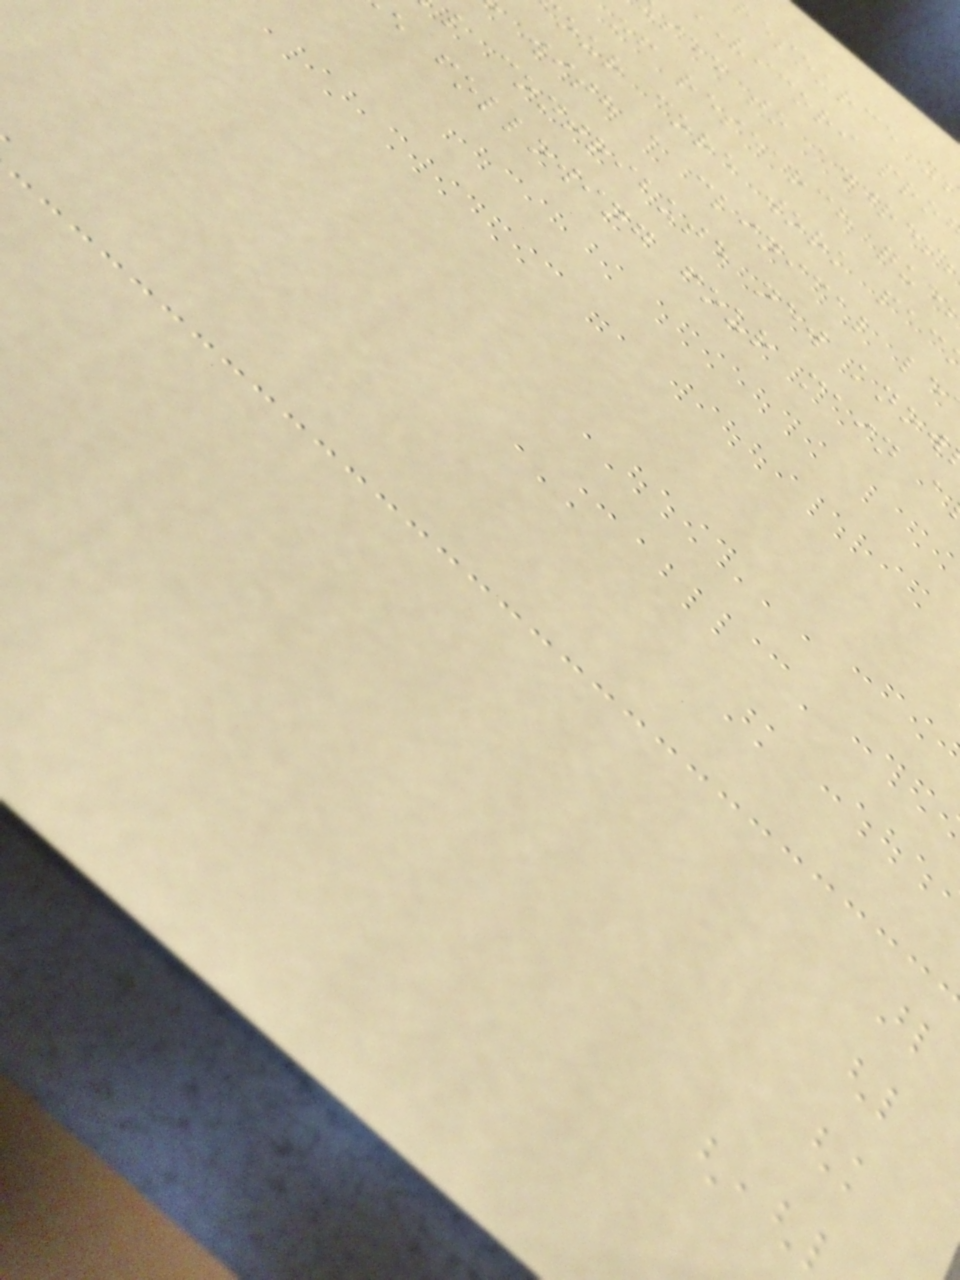resource u
vicori pro
sed to addres
of research que
our core work pac
with a clinical le
l contribute new know
e following four main a
